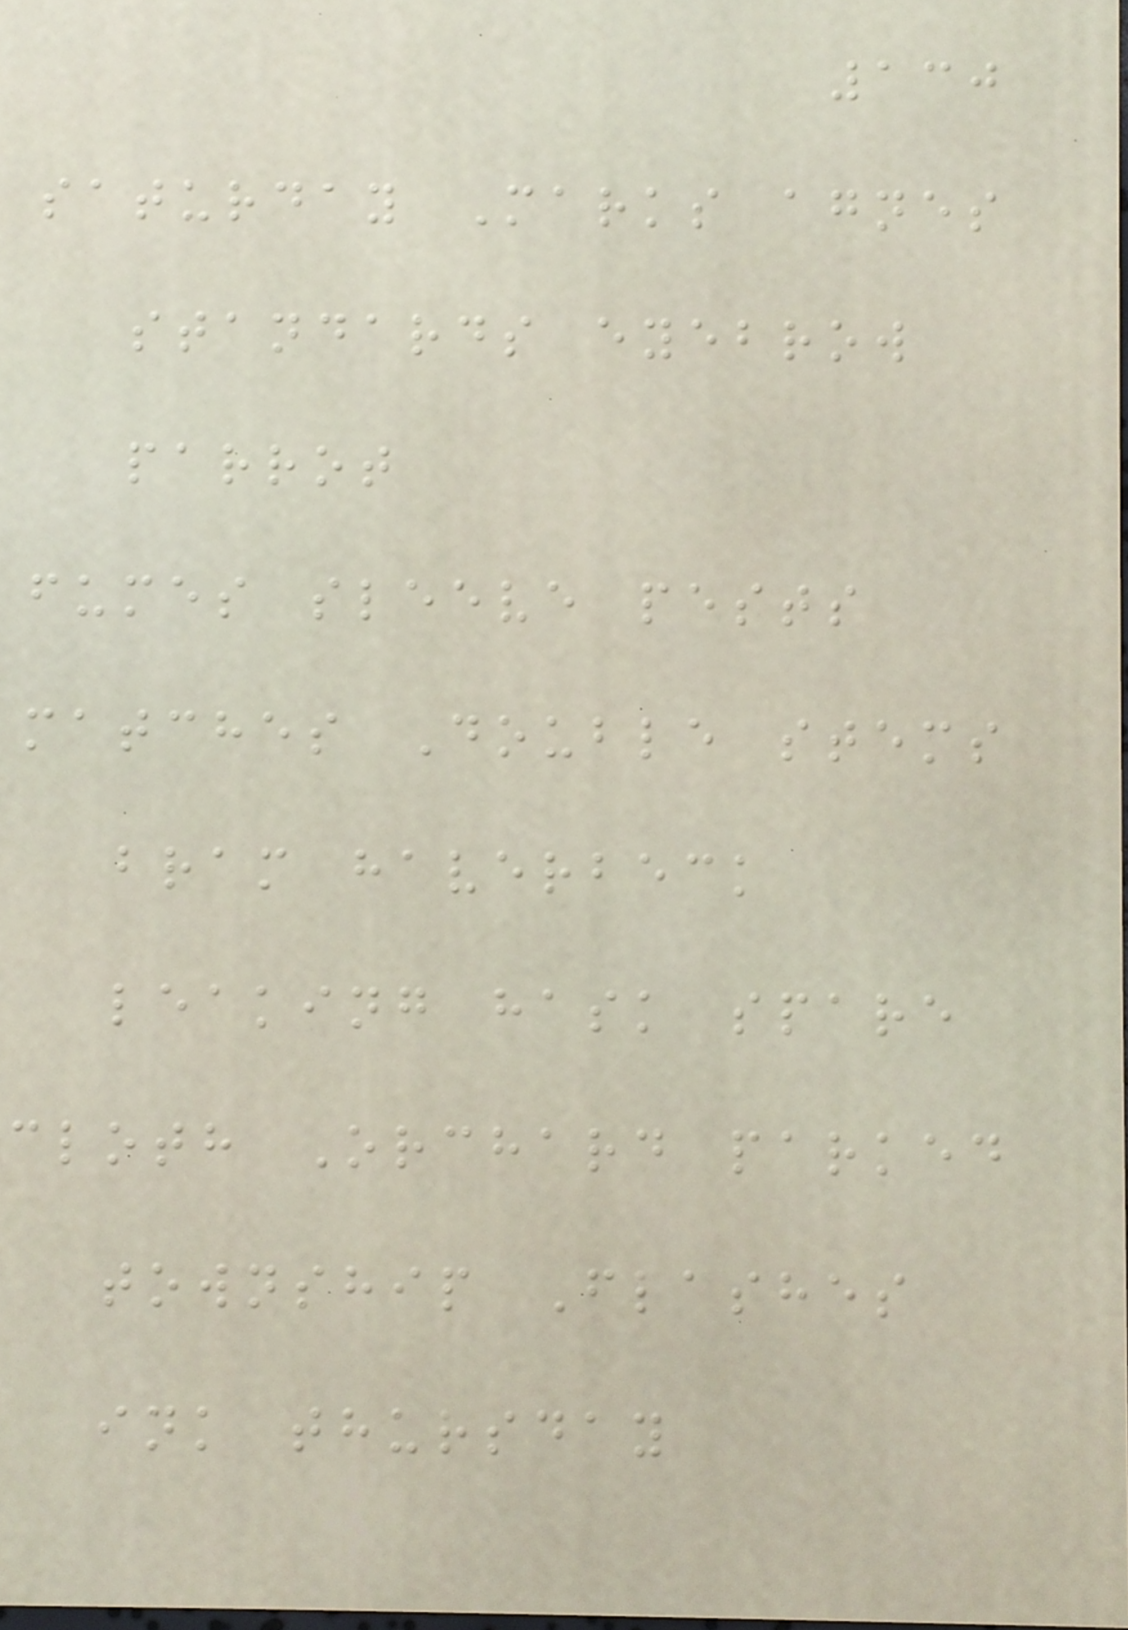130
saturday Marks agnes
standards eyebrow
parrot
fumes sleeve pests
matches Double stems
bram haverbeck
leaking hask spare
cloth Orchard parked
township Flashes
ink thursday
